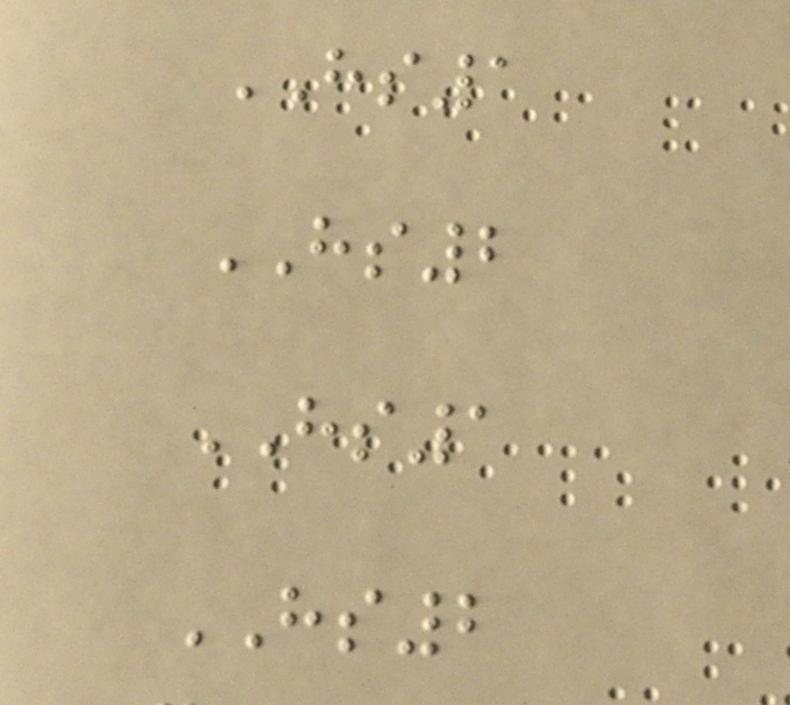HS1
HS2
HS1
HS2
